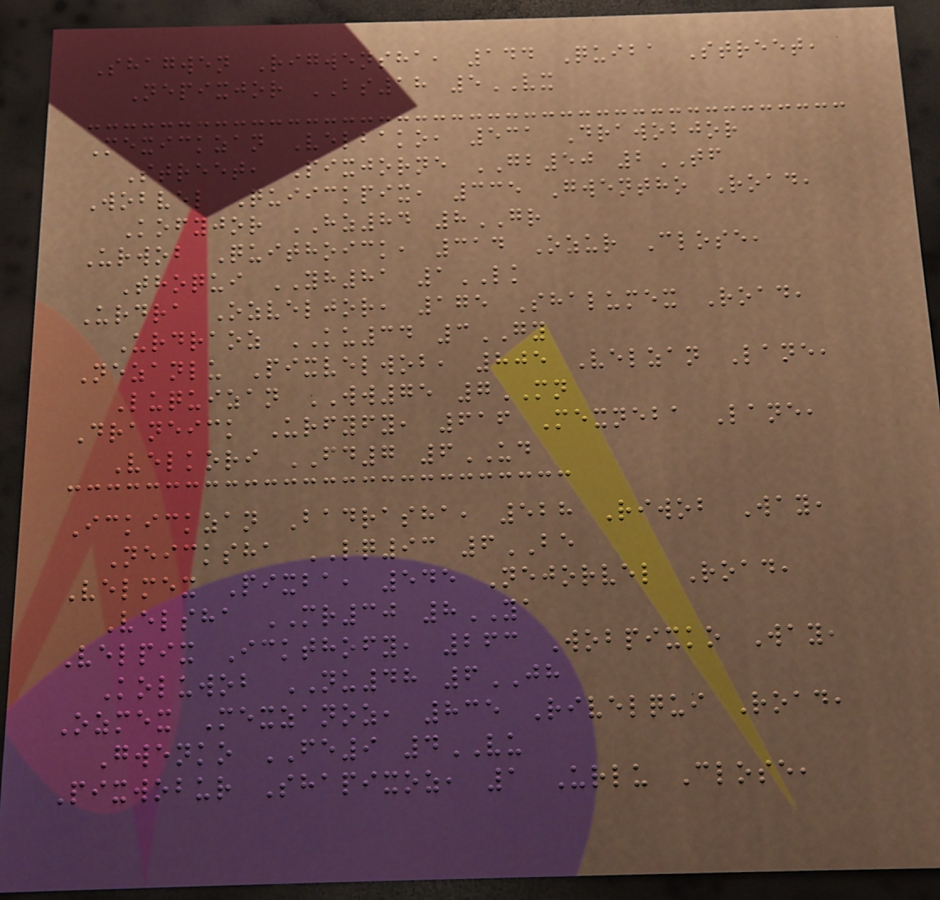Shagwen Rigwensha, 144 Quiba Street,
Nepixjor BS18 5VX
Mexickzan Velbako, 531 Drawobjor
Street, Pixjorne GB50 2TF
Wobvel Quiickpix, 335 Gwentho Road,
Kofyjor HZ84 8GR
Urwob Quithoick, 314 Ozur Close,
Thoqui YH81 1LK
Urdra Ozveljor, 175 Shalumex Road,
Urdraoz KU34 3GY
Nezanlu Pixvelwob, 805 Velzan Lane,
Luquizan WW75 7MN
Draneick Urfyfy, 616 Mexneba Lane,
Velkori FD7 6UD
Ickickzan Badrasha, 528 Riwob Way,
Neicksha LQ93 6BE
Velmex Pixba, 545 Nejorvel Road,
Velsha MR30 8YA
Velpix Ickthofy, 263 Wobpixko Way,
Koluwob NU48 6JH
Ozmex Mexzanoz, 835 Rivelqui Road,
Gwenko FE9 4VU
Pixwobur Shapixoz, 1 Urlu Close,
